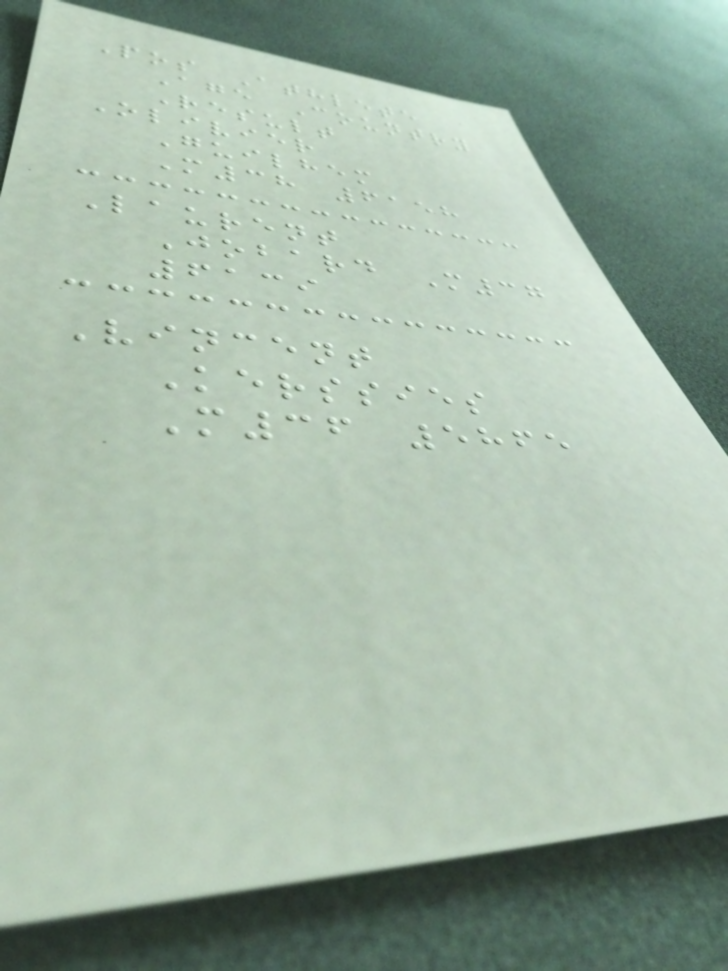Pos Athlete
Age Country
Result
Olivier
Guilhem
M38 6158
Laurent
Jobard M37
6139
Vincent
Kerssies
M36 5865
